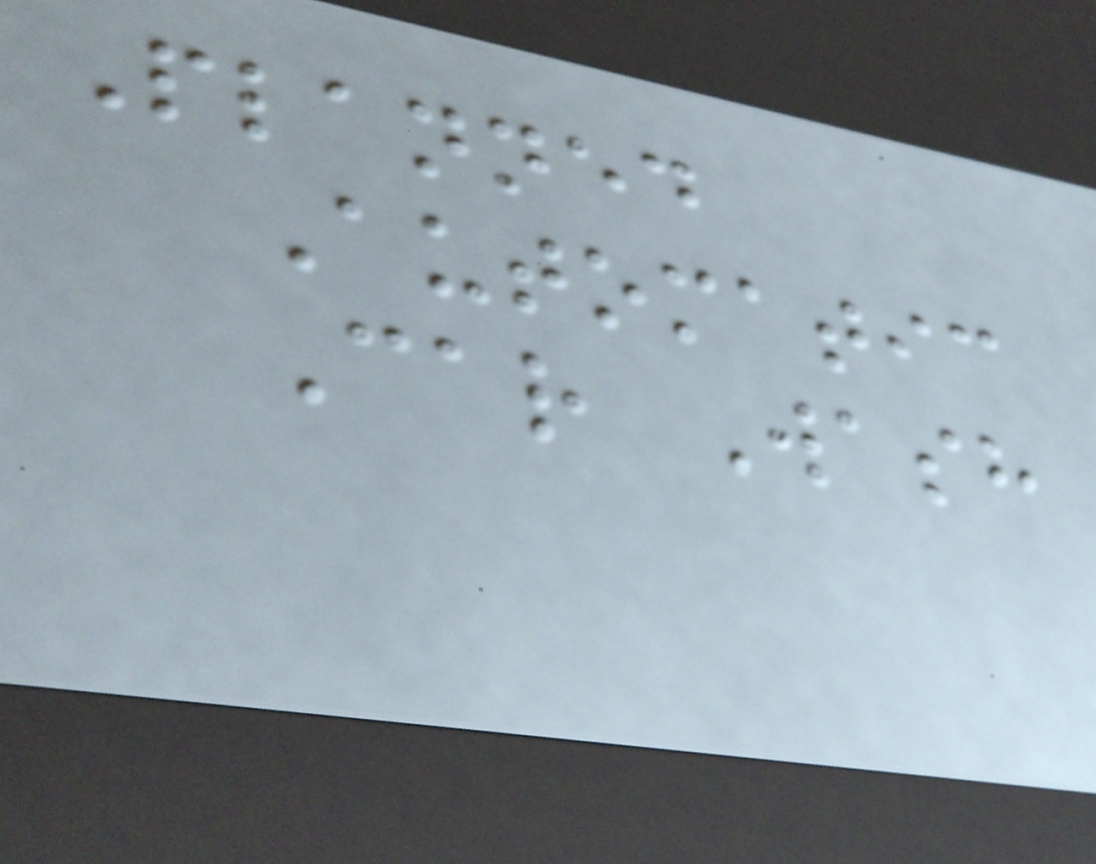Planned
Automatic
Car Wash
